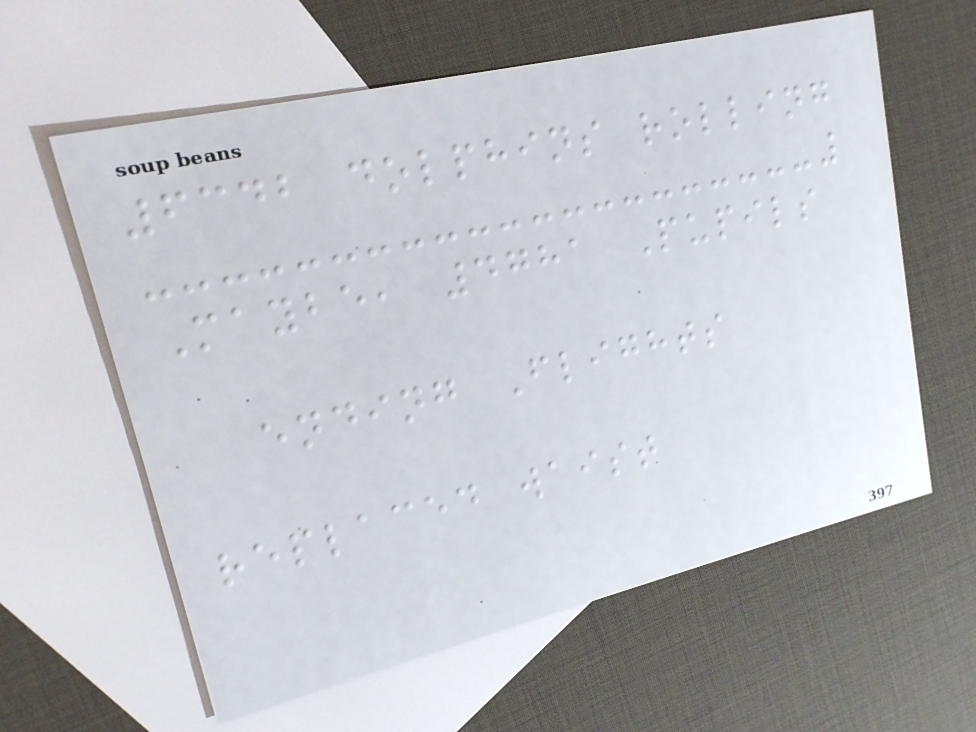6342 dolphins rolling
Maybe, 4781 Pupils
ending Flights
replaced waist
